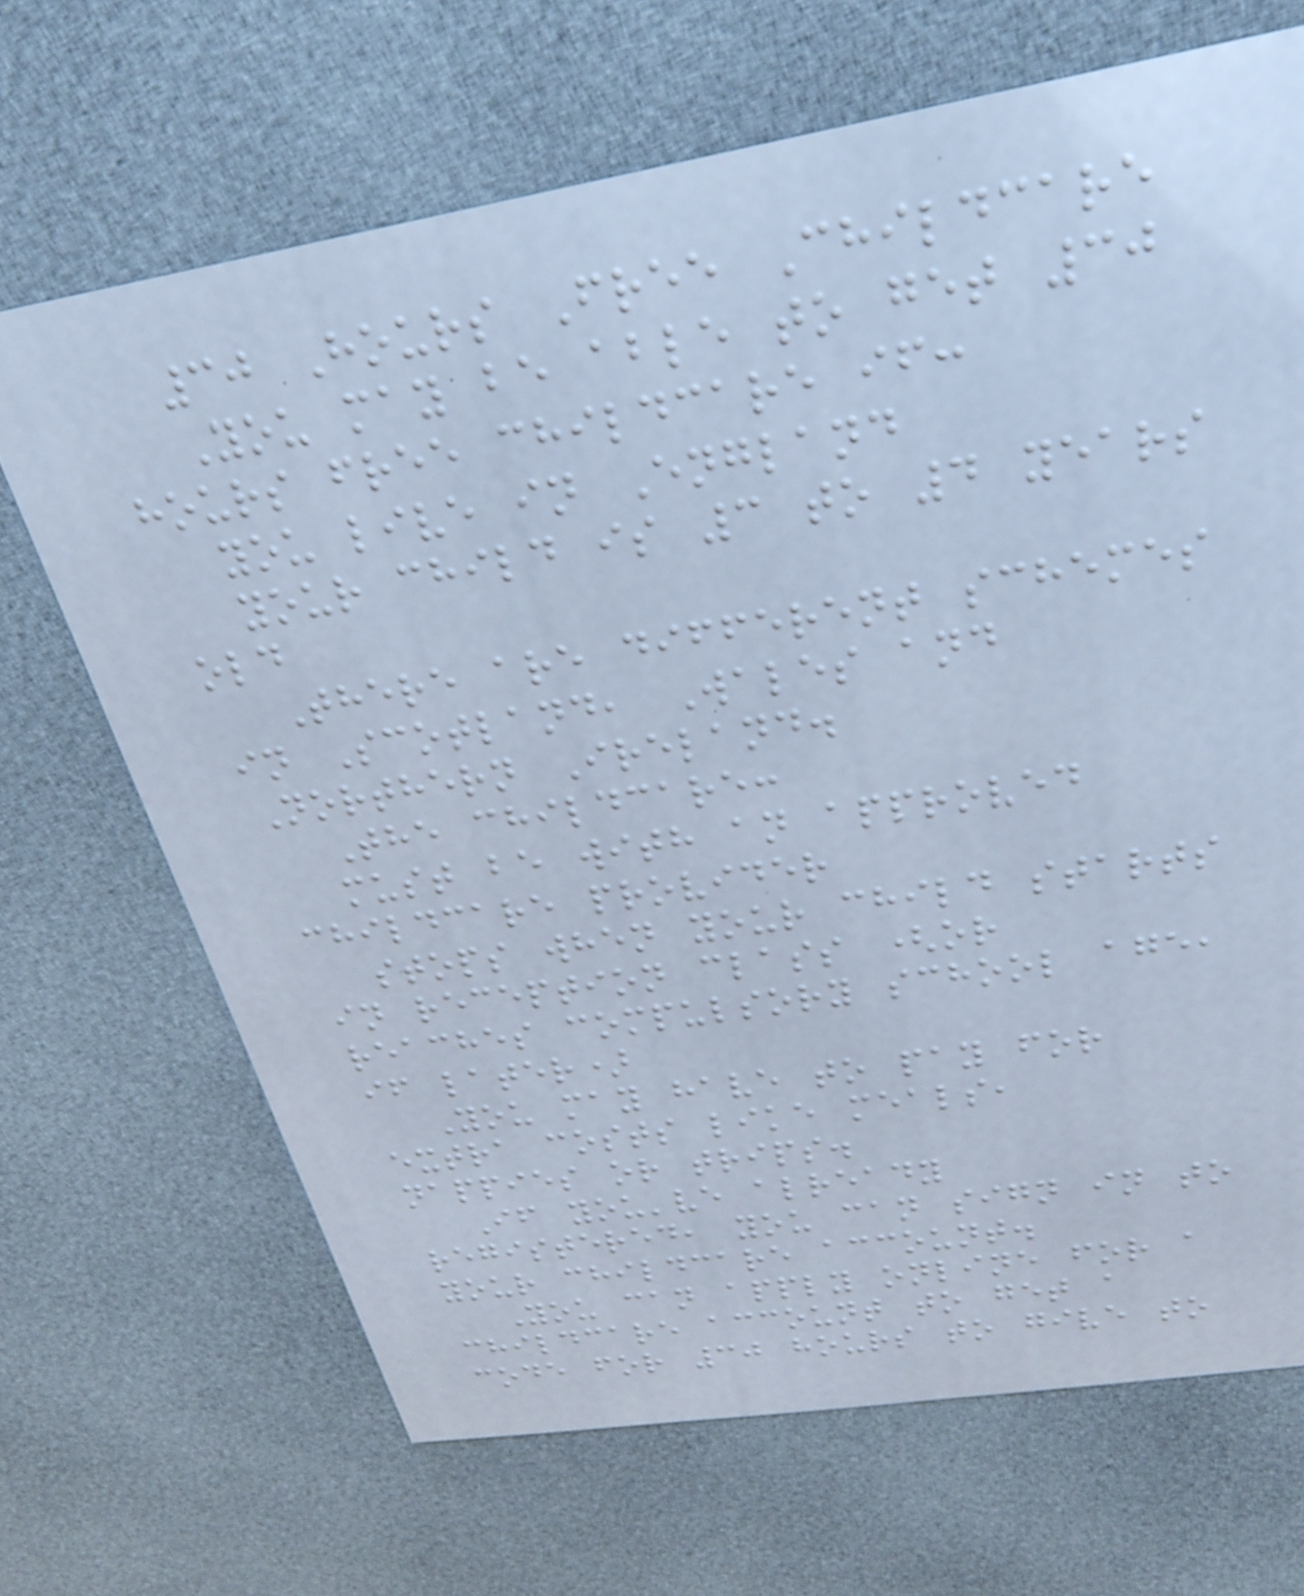30 Hours Free Childcare
You may be able to get 30
hours free childcare if:
you live in England
your child is 3 to 4 years
old
There are different schemes
in Scotland, Wales and
Northern Ireland.
The childcare:
must be with an approved
childcare provider
stops when your child starts
in reception class (or
reaches compulsory school age,
if later)
You may have to pay for
extra costs like meals,
nappies or trips.
If you've already
registered, you can sign in to
your childcare account.
You can apply online for a
childcare account to get a
code for 30 hours to give to
